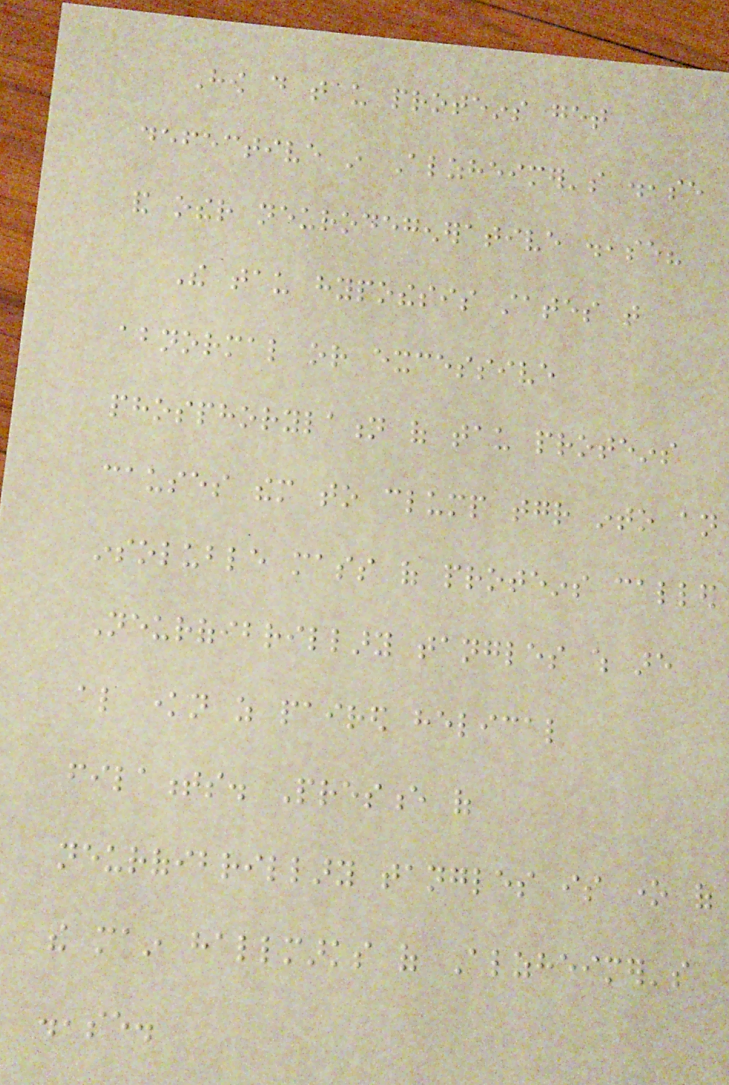How do tau proteins get
defective in Alzheimer's disease
and other neurodegenerative disease?
The tau hypothesis states that
abnormal or excessive
phosphorylation of tau proteins
causes them to clump together into an
insoluble mass of proteins called
Neurofibrillary tangles which are
also known as paired helical
filaments. Presence of
neurofibrillary tangles is one of
the main hallmarks of Alzheimer's
disease.
